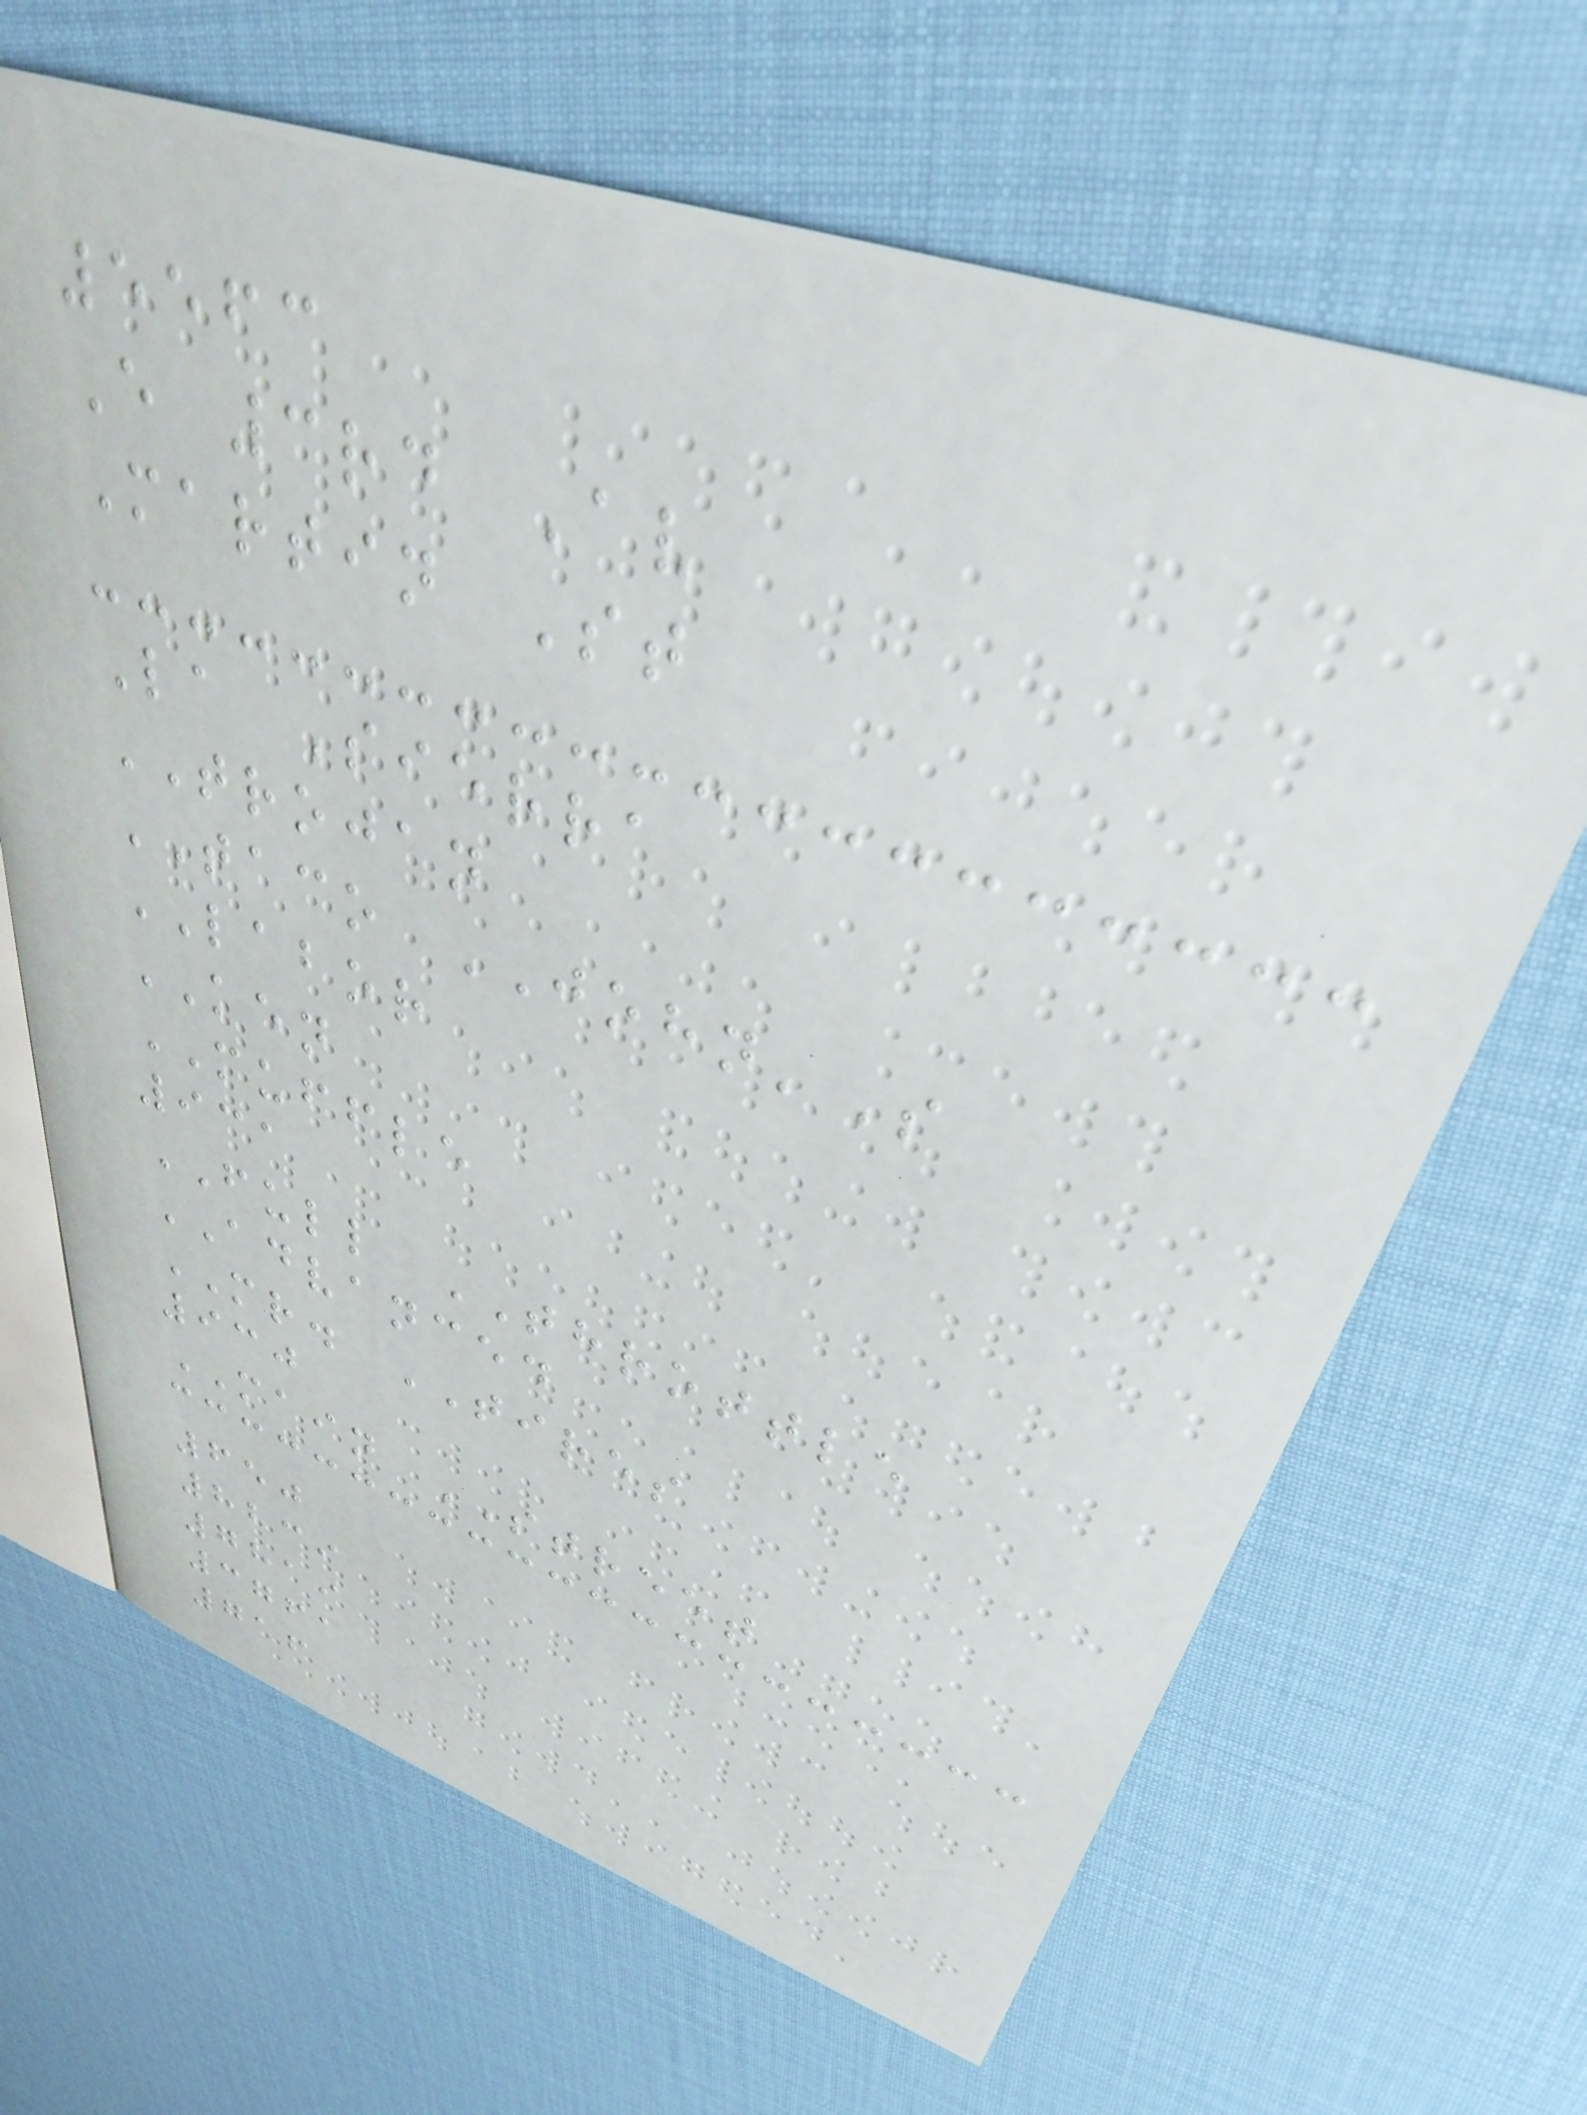5563
E 3rd Av
Martin St
La Sierra
TROJAN
TACO JOHN'S
LABOR
KEN
MUFFLE
931
FULL THROTTLE
ADVANCED
MR. TIRES
930
MAIN STREET
650
8239
7819
3761
716
